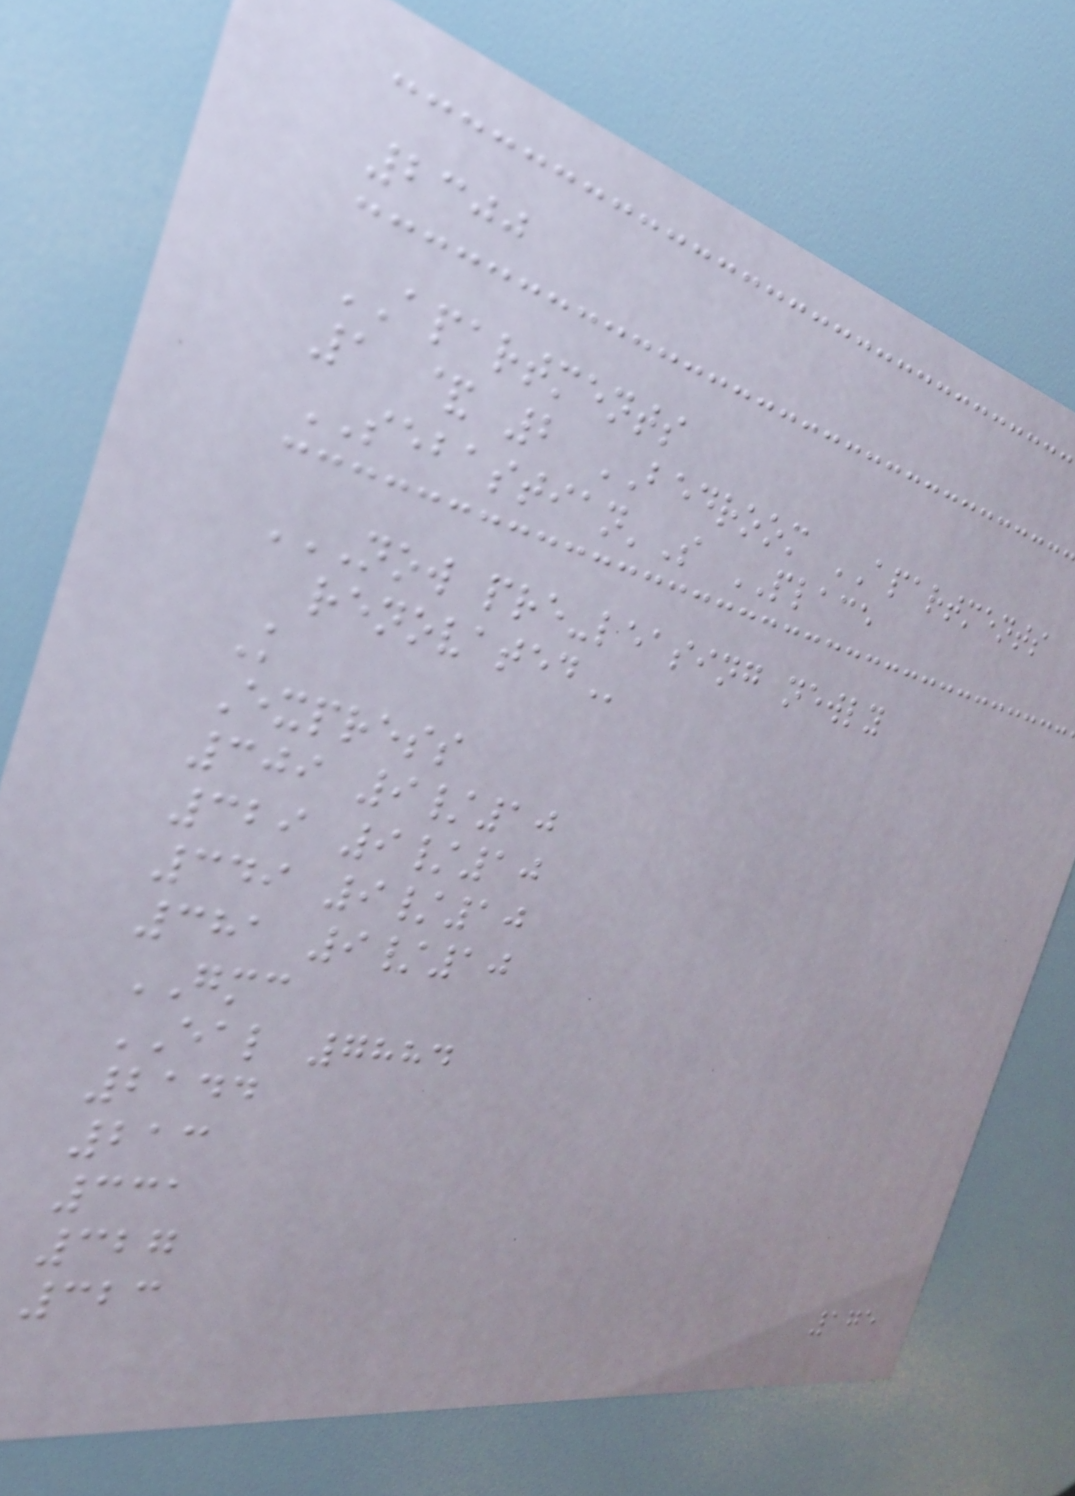2300
APARTMENTS
1 & 2 BEDROOM APARTMENTS
SEBASTIAN'S PLACE
NOW PRE-LEASING NEWLY
RENOVATED
K
Express
309 9/10
329 9/10
349 9/10
381 9/10
GMC
EAL 7884
2144
213
331
327
323
175
